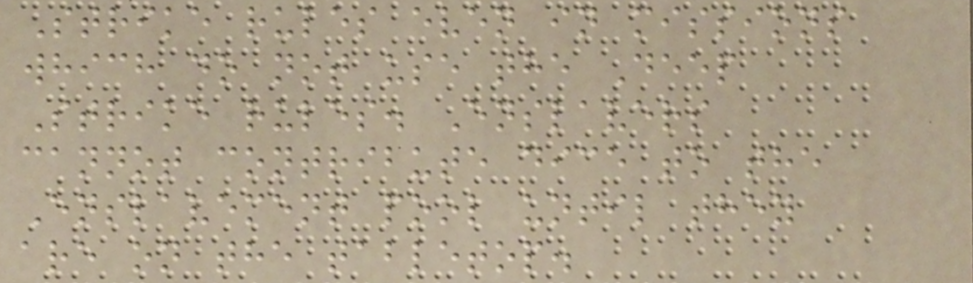Strike rules even in missions
which do not use the Deep
Strike rules. Enslavers
cannot contribute dice to the
Enslavement pool until they
are on the tabletop.
